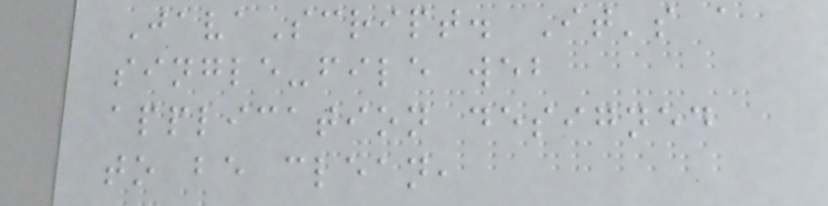JavaScript. It's a
single-file web
application designed
to be clean,
